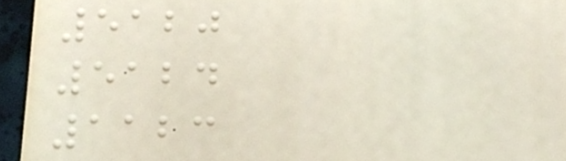5120
5124
1123
